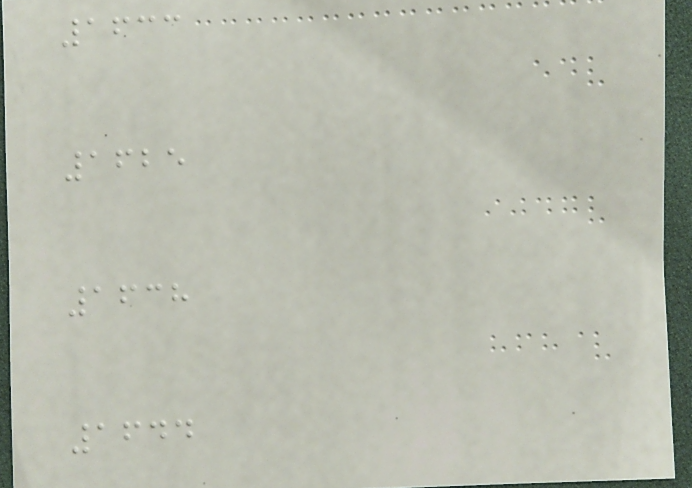1633
1625
1638
1644
